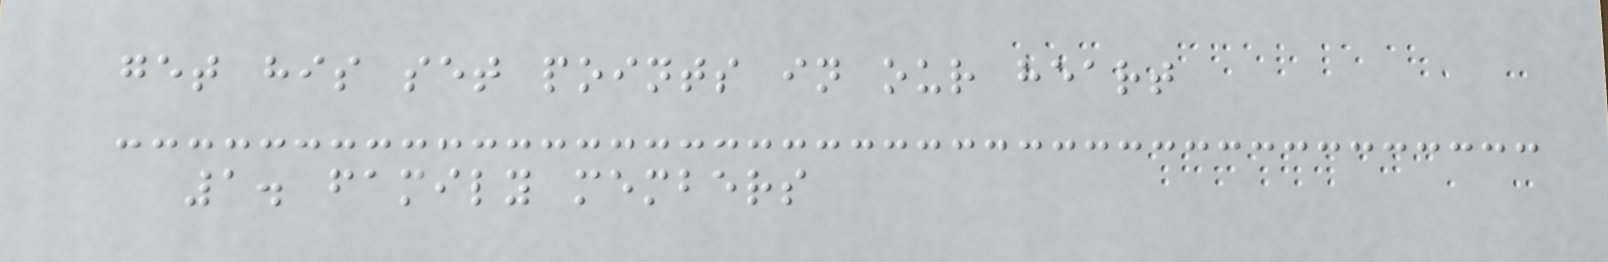get his set points in our heart
1. family members
